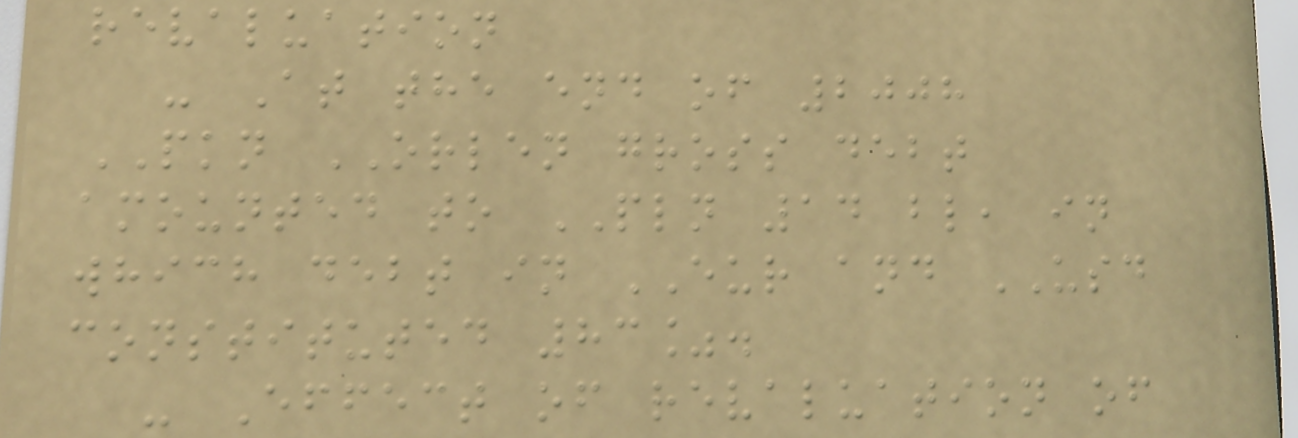revaluation
- At the end of 2008
PKN ORLEN gross debt
amounted to PLN 14 bl, in
which debt in EUR and USD
constituted 83%.
- Effect of revaluation of
